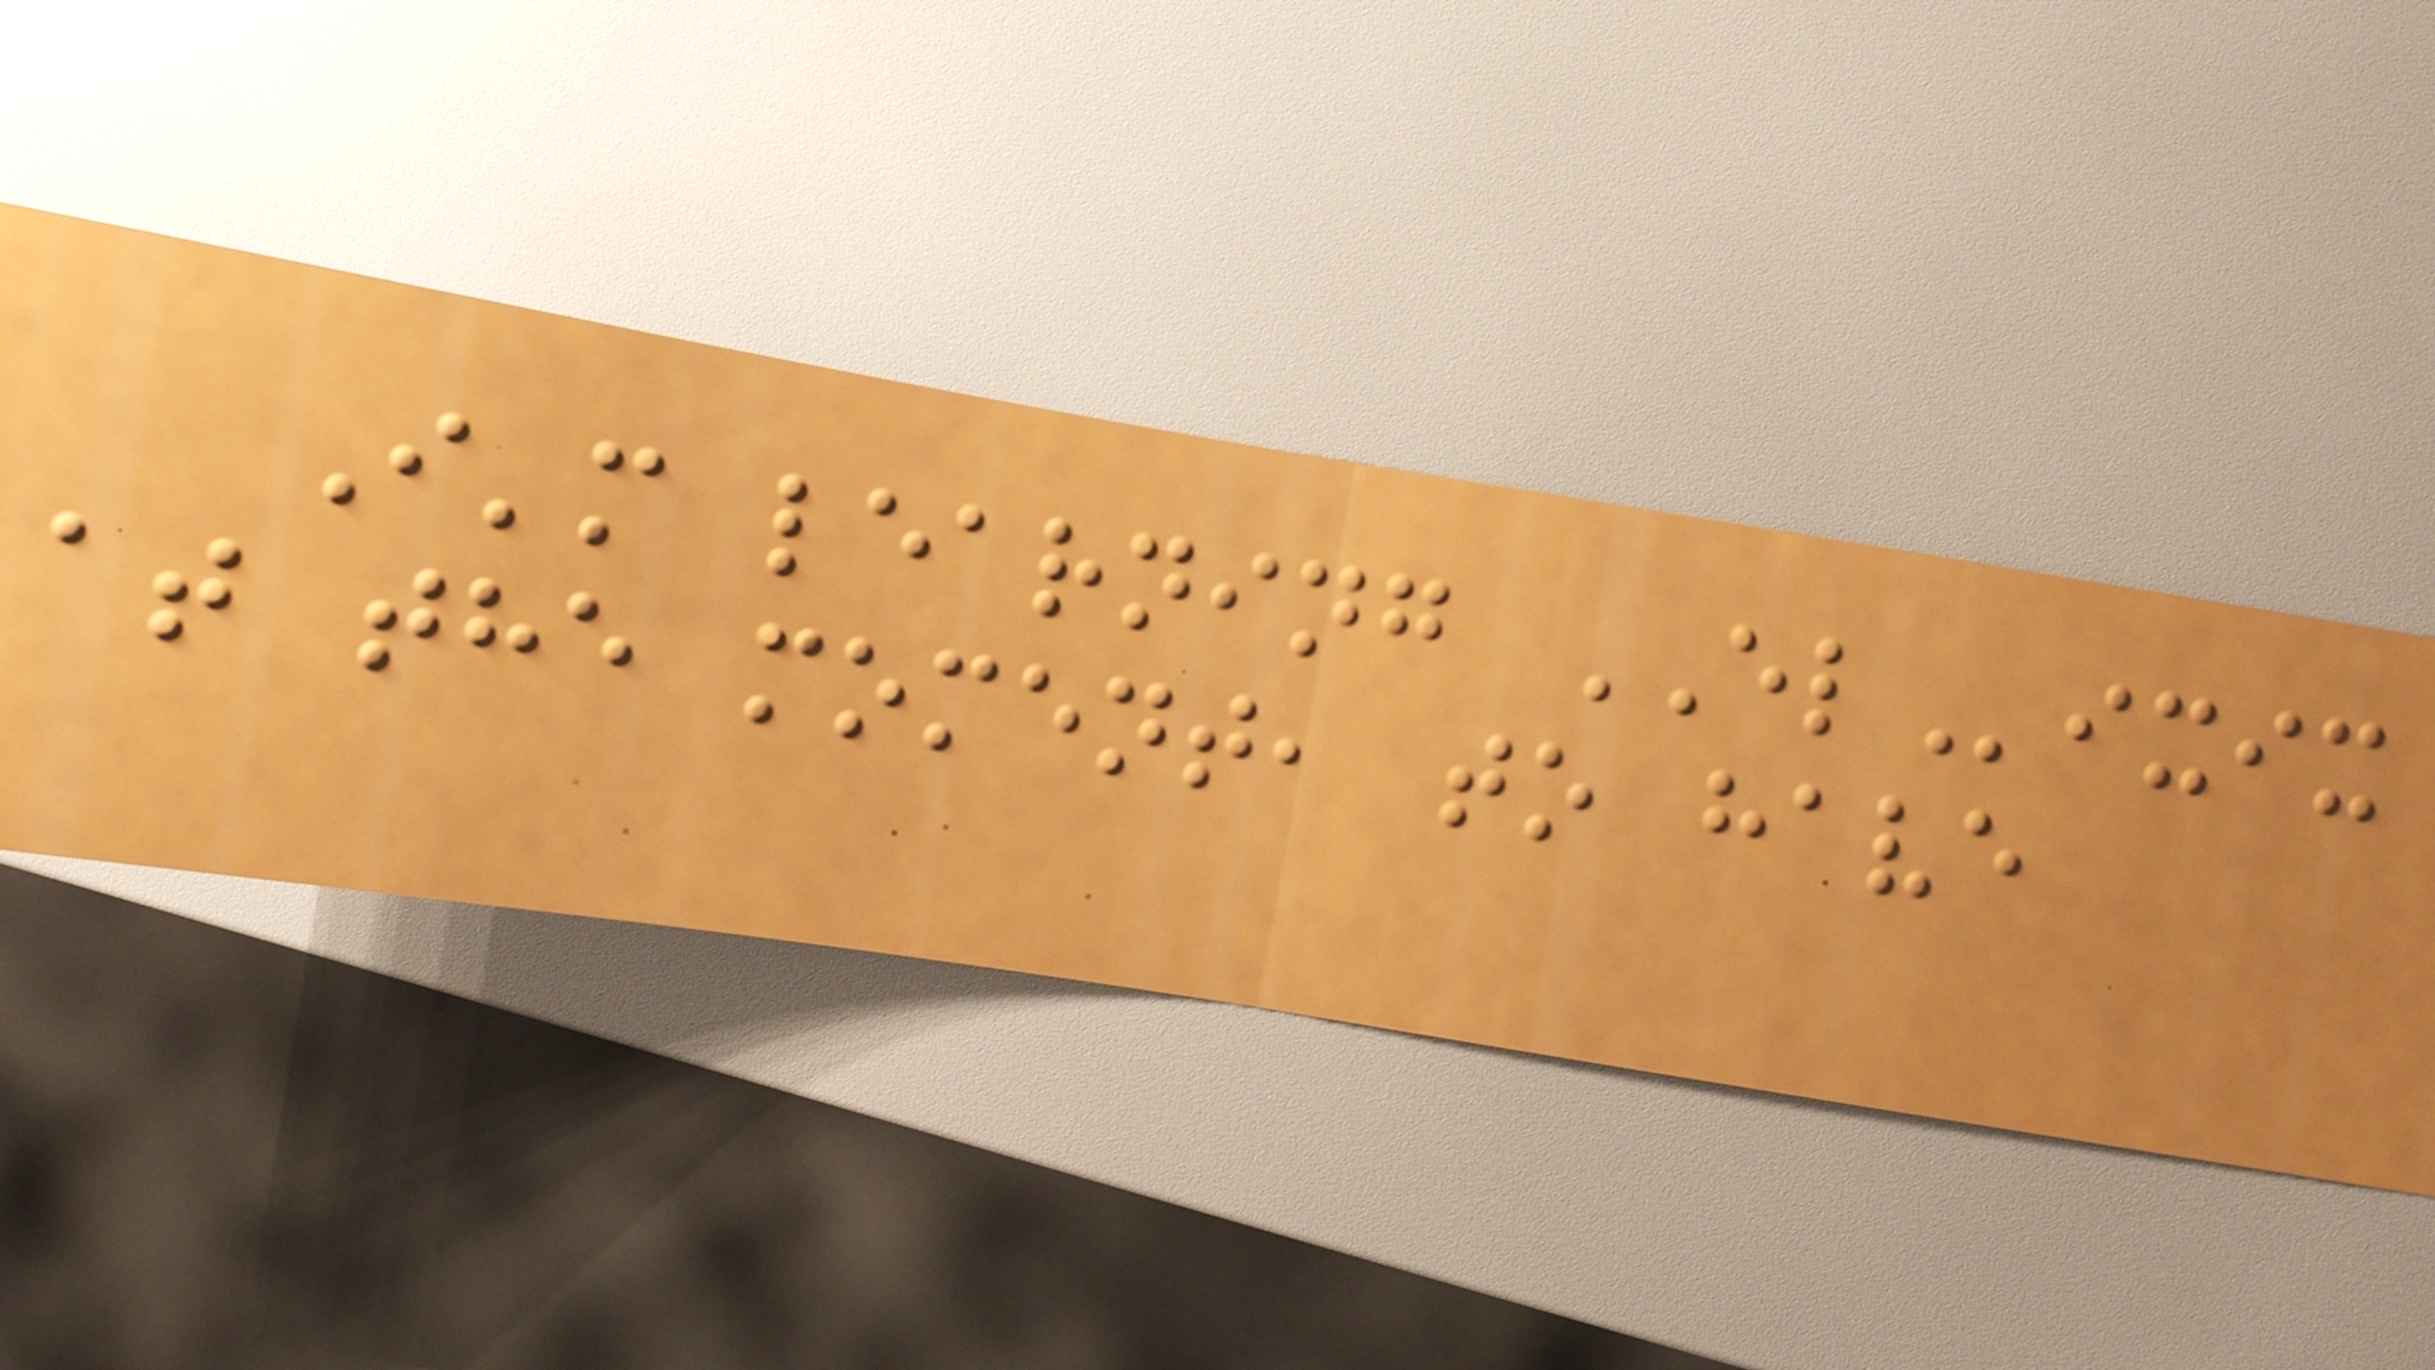I'm learning ELixix
at the moment, to have
